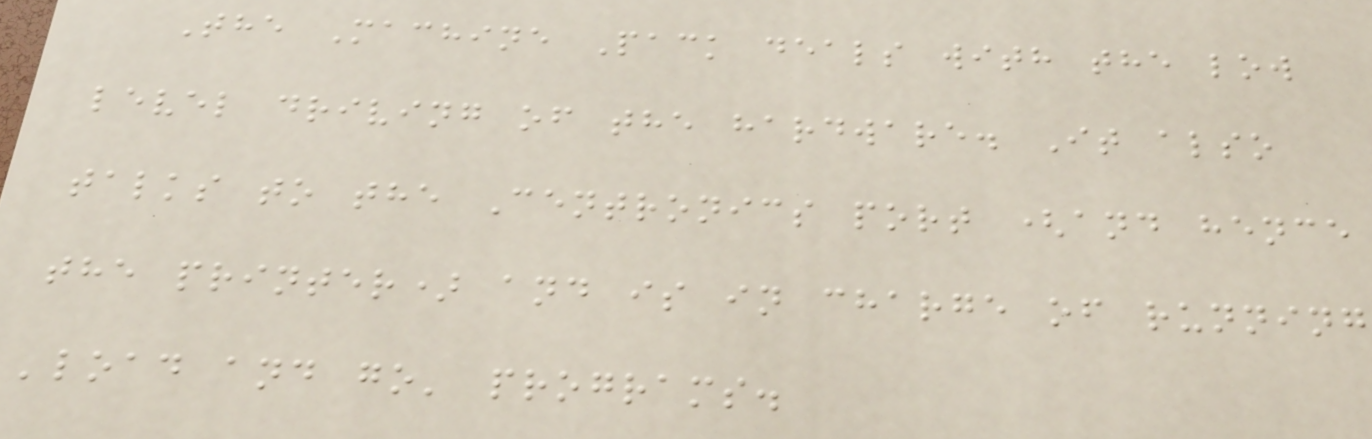The Machine Pack deals with the low
level driving of the hardware. It also
talks to the Centronics port (and hence
the printer) and is in charge of running
'load and go' programs.
